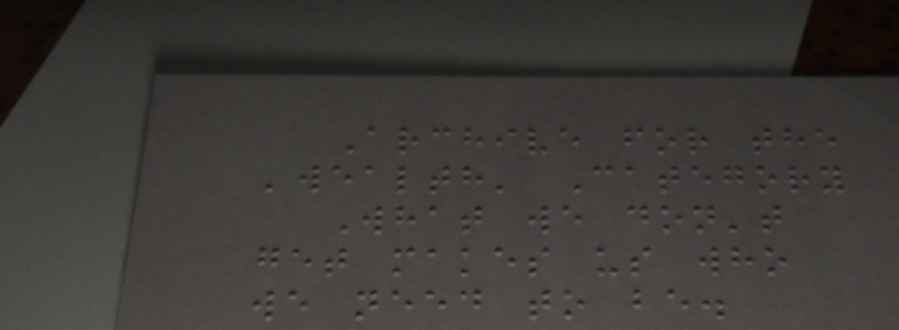Archive for the
'wealth' Category
What we don't
get makes us who
we need to be.
